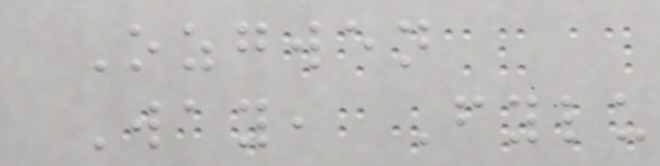Ozgwen
Way, Fylu
